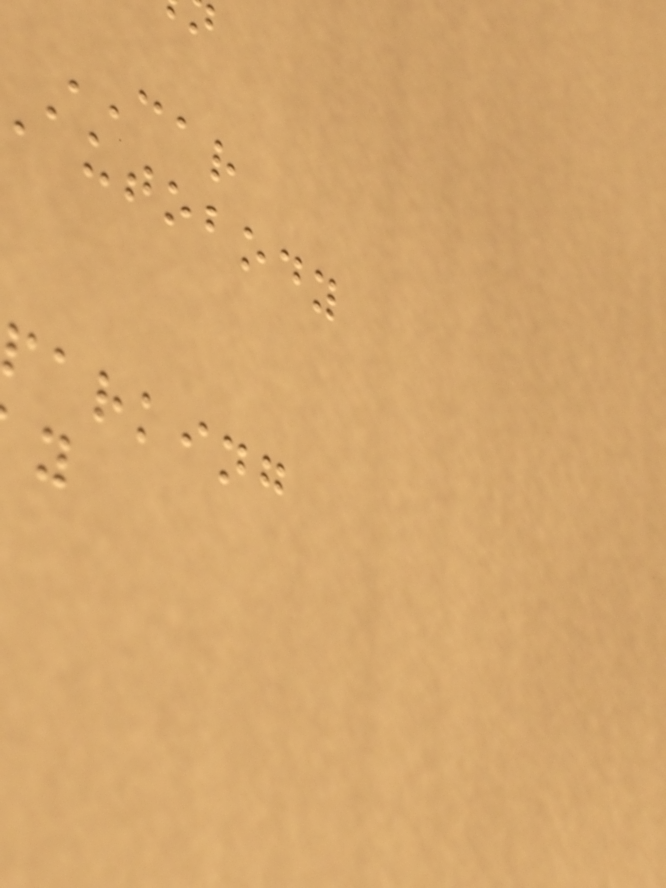CAR
autobody
arking
